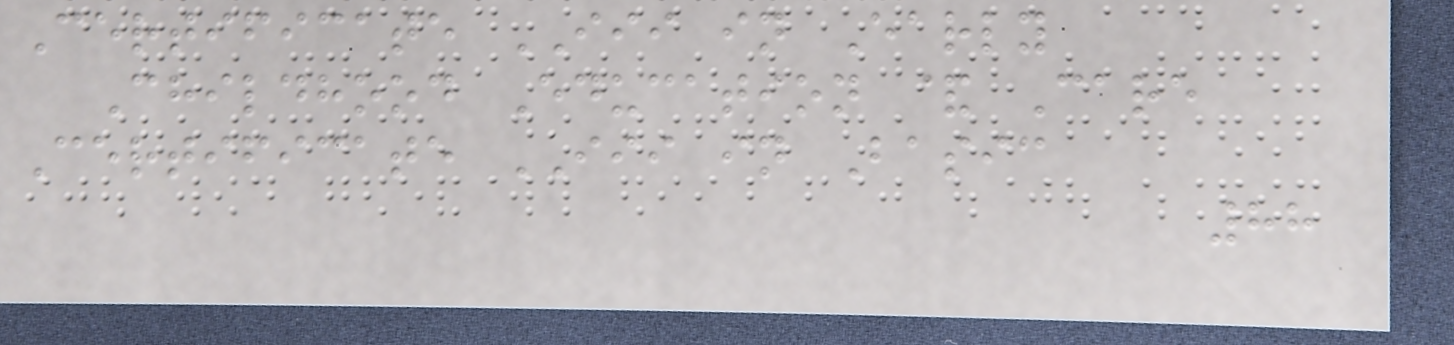Certificate III in Early
Childhood Education & Care
Certificate III in Basic
88
